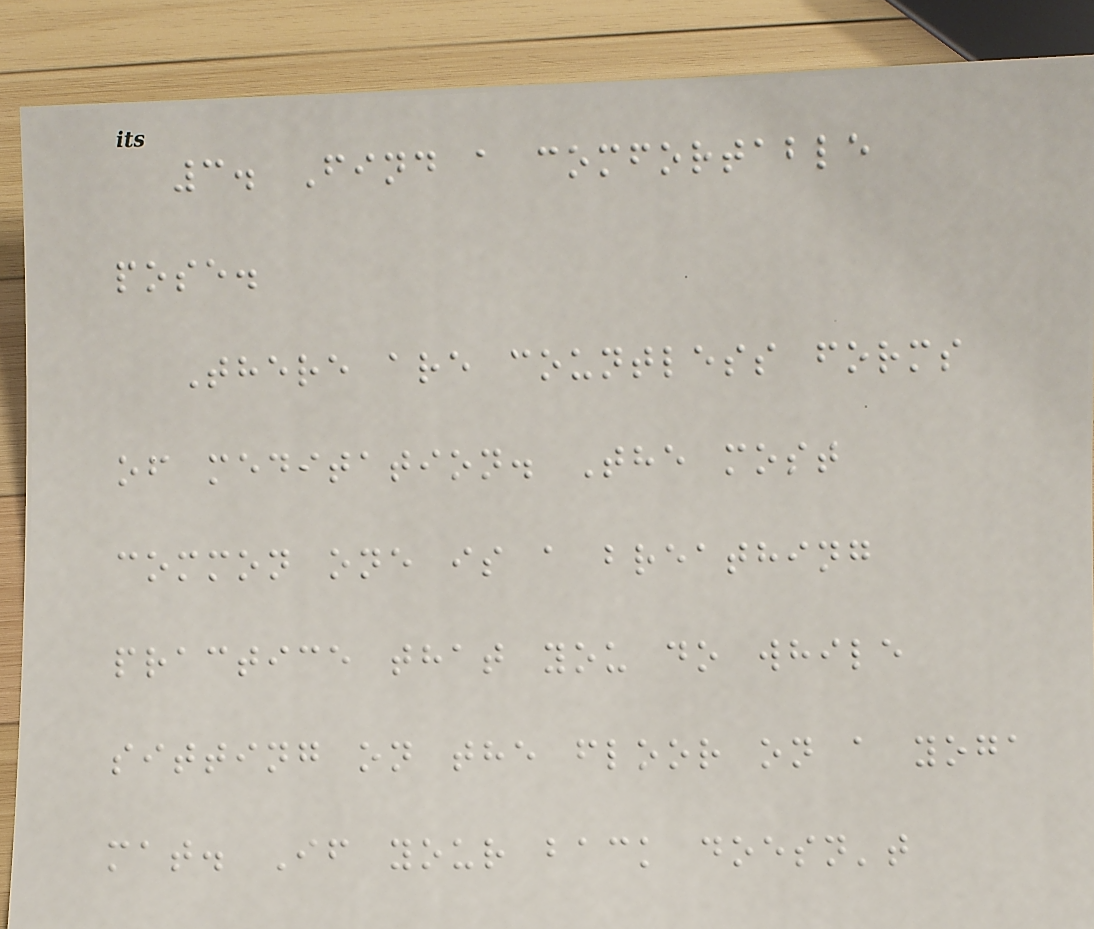3. Find a comfortable
pose.
There are countless forms
of meditation. The most
common one is a breathing
practice that you do while
sitting on the floor on a yoga
mat. If your back doesn't
